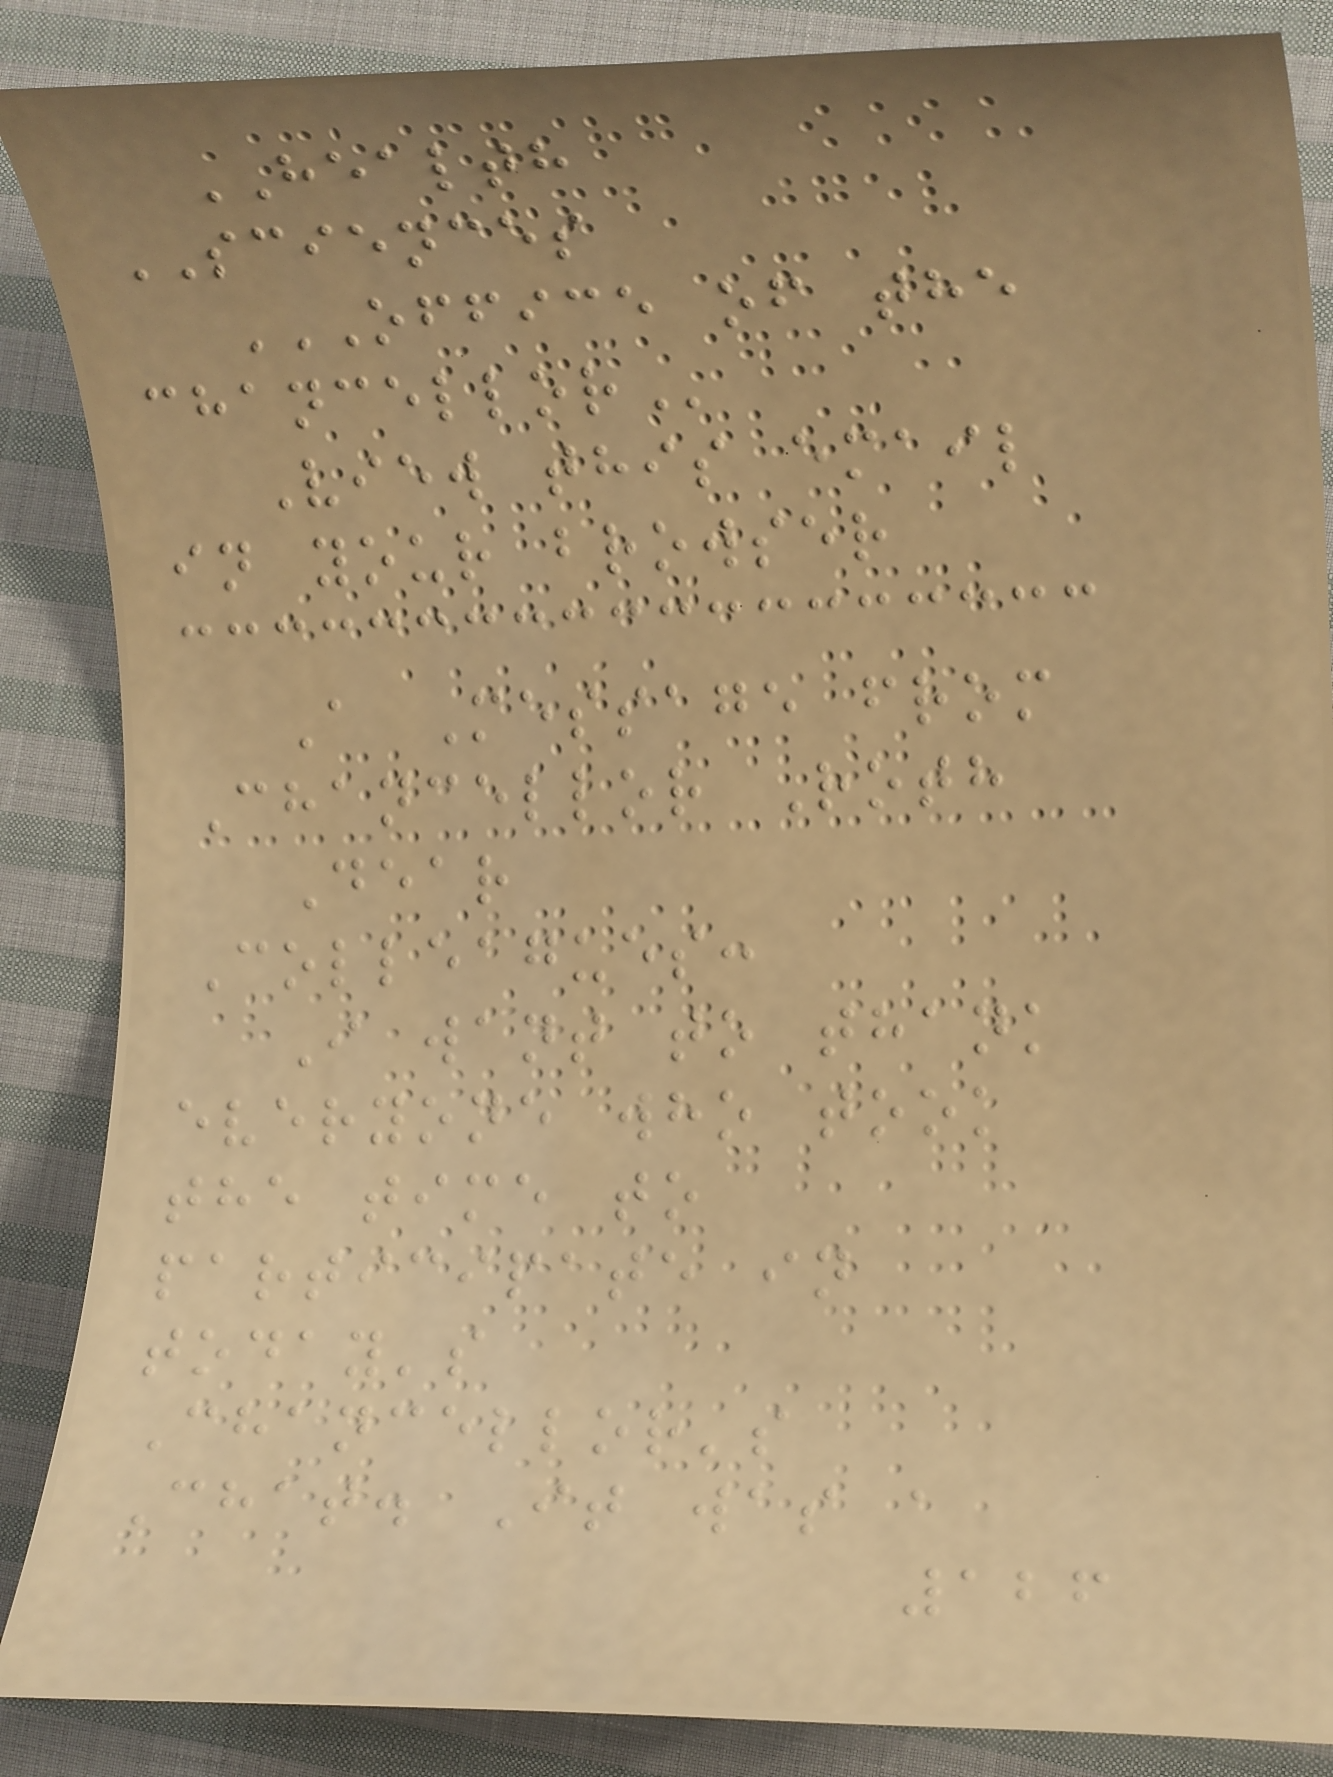HEALTH
SCIENCES
OFFICE OF THE
CHANCELLOR
View this email
in your browser
A Message from
Chancellor Roth
Dear
Colleagues:
I want to thank
everyone who took
the time to
participate in
today's
Chancellor's
Chat. It was a
126
